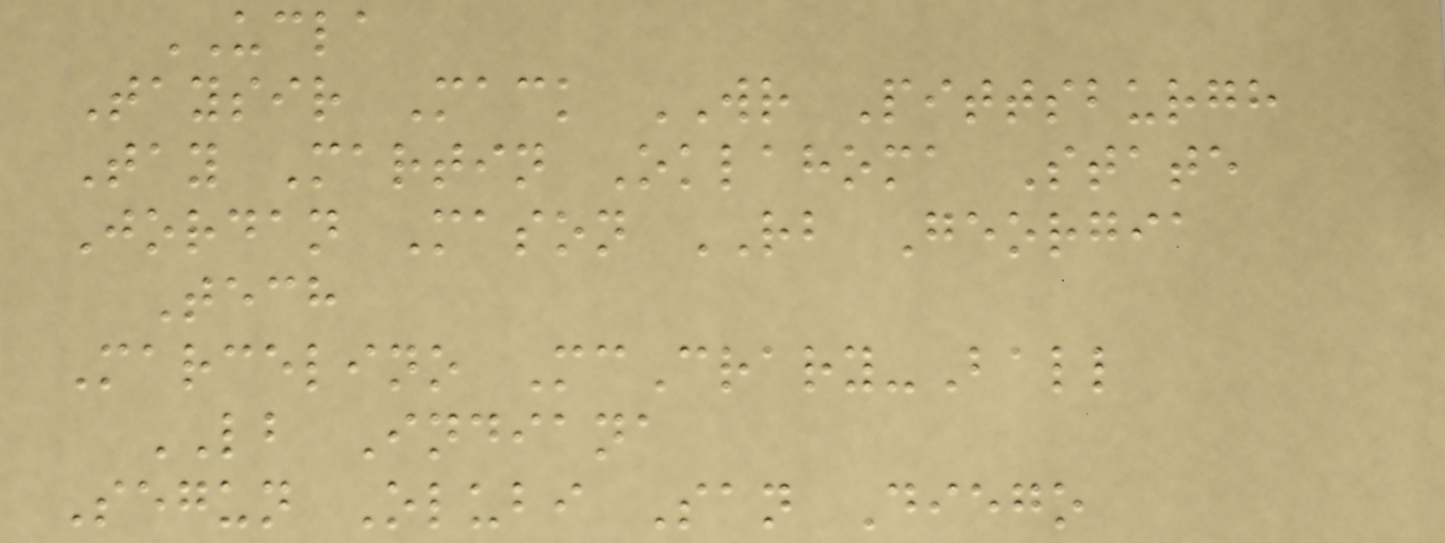UCLA
Taysir Mack WR Pittsburgh
Tay Martin Oklahoma State
Jordan Mason RB Georgia
Tech
Marcelino McCrary-Ball
LB Indiana
Segun Olubi San Diego
